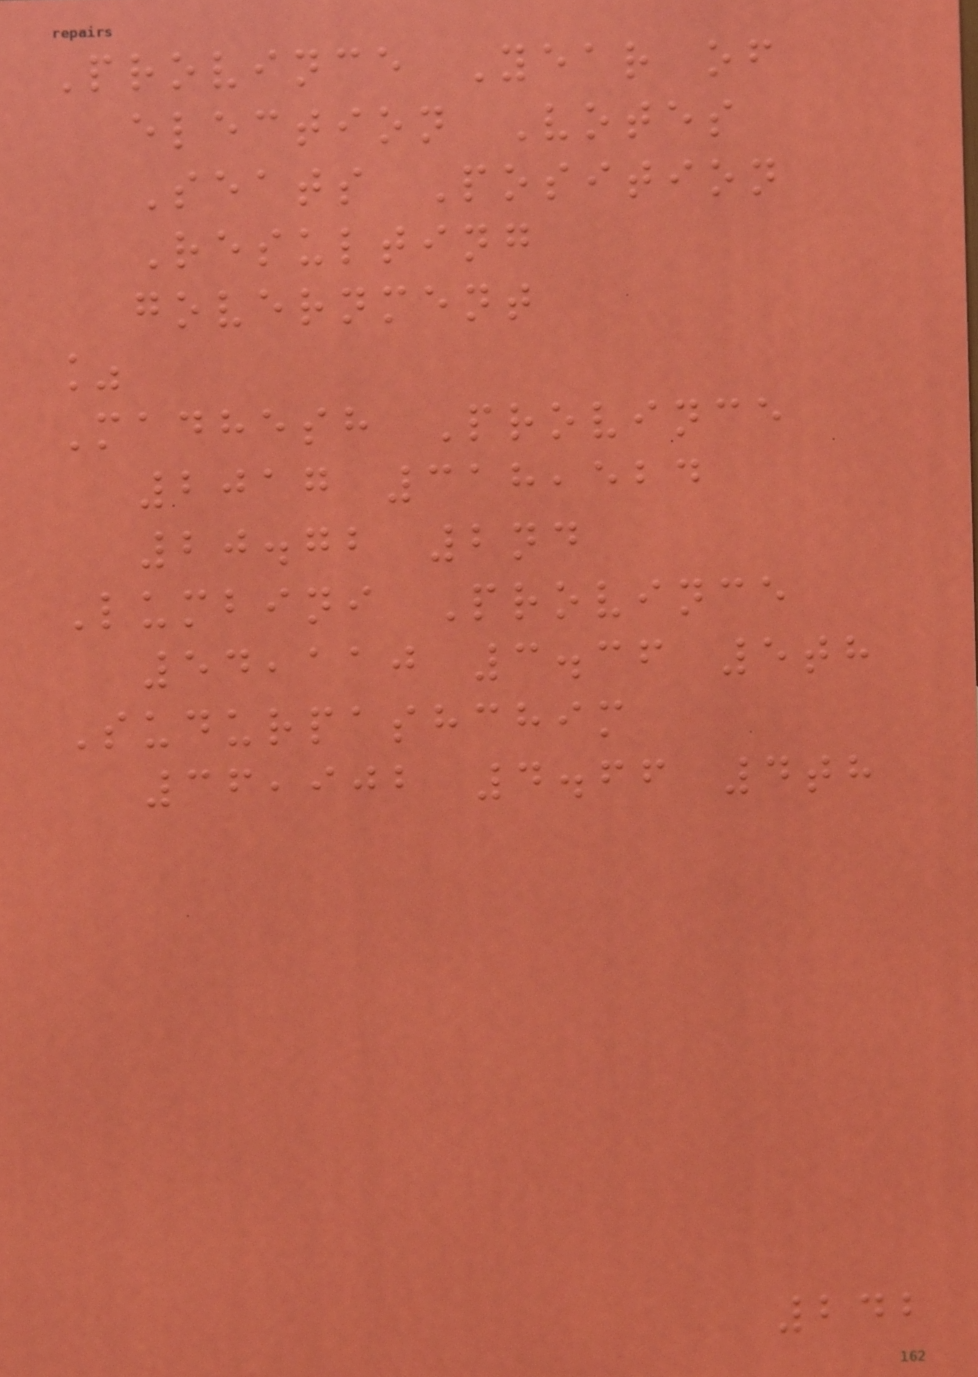Province Year of
election Votes
Seats Position
Resulting
government
%
Madhesh Province
2017 318,524
20.72 2nd
Lumbini Province
54,110 3.36 5th
Sudurpashchim
36,902 4.66 4th
242
